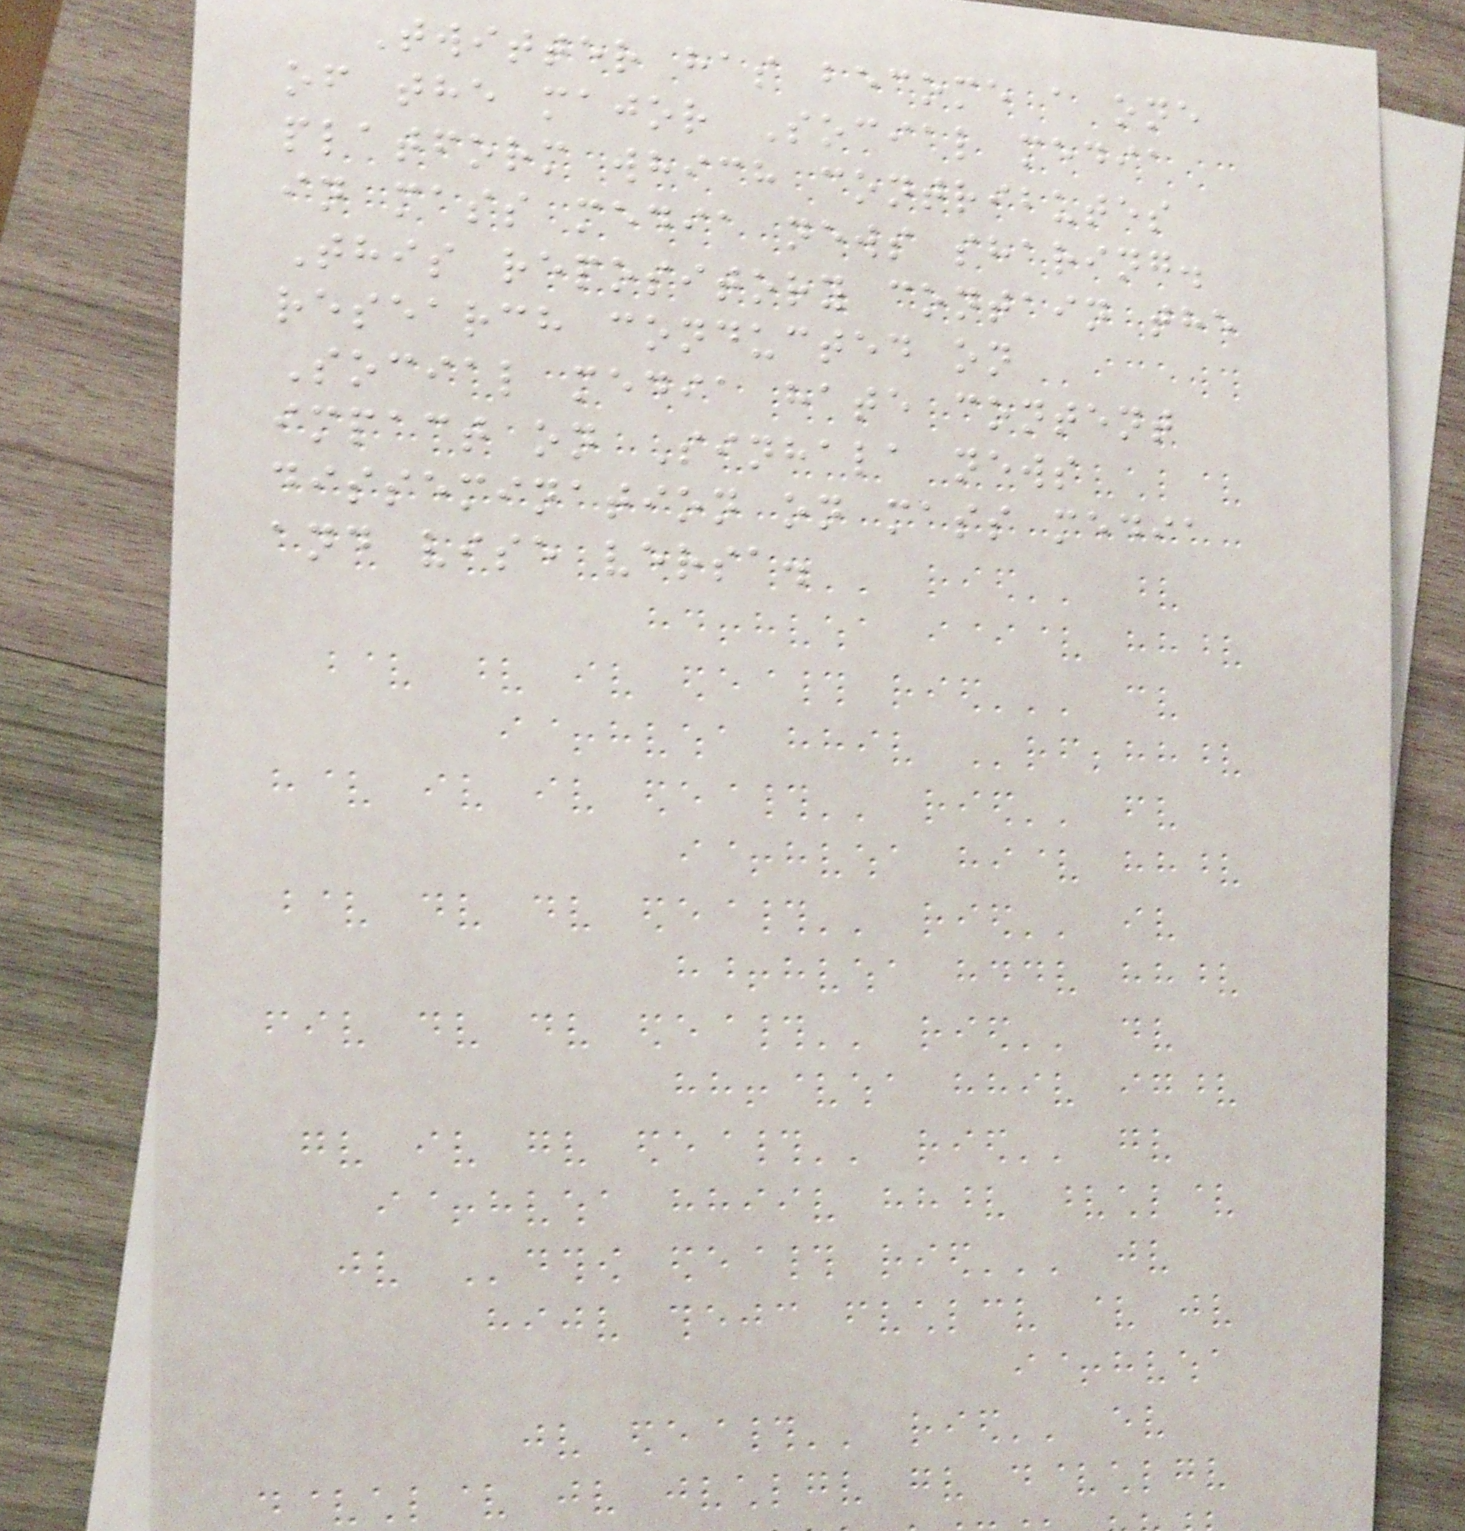Twitter has become a one
of the major Social media
platform which contributes
in mass media news sharing.
This repository contain the
research conducted on
Social media hate content
impact on Sinhala news
dissemination on mass media
and vise versa.
